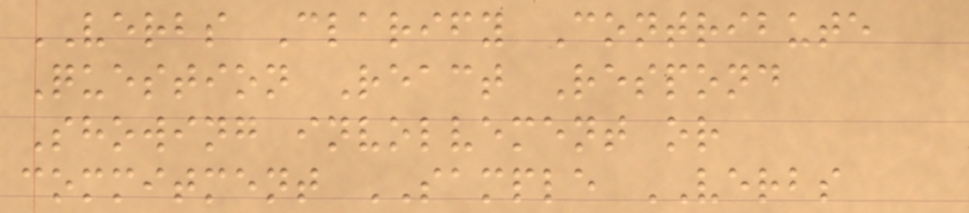VERBS Clarify Contribute
Question React Respond
Showing involvement or
commitment SAMPLE VERBS
